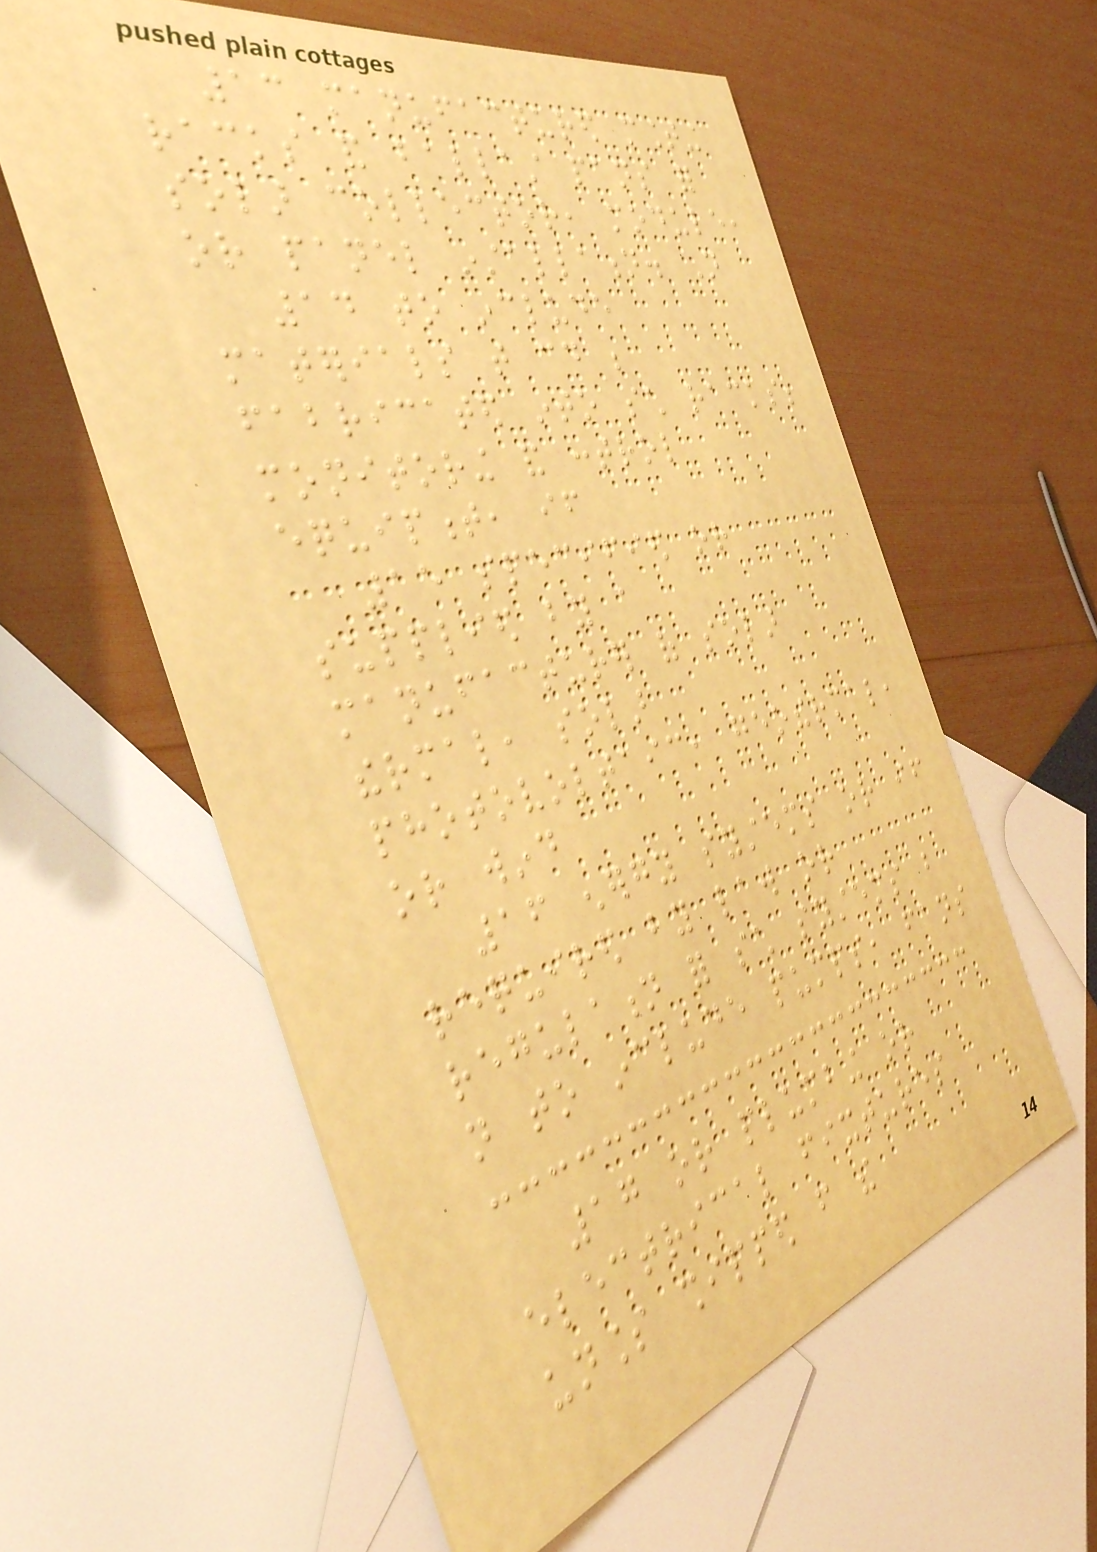13 manufactured mounting
racks and ballast pans for
solar collector, module,
or panel installation. Not
14 to include
materials that could be
fabricated into such racks;
monitoring and control
equipment, if
15 specified or
supplied by a
manufacturer of solar
thermal, solar
photovoltaic, geothermal,
or wind
16 energy systems or if
required by law or
regulation for such systems but
not to include pumps, fans
17 or plumbing or
electrical fixtures
unless shipped from the
